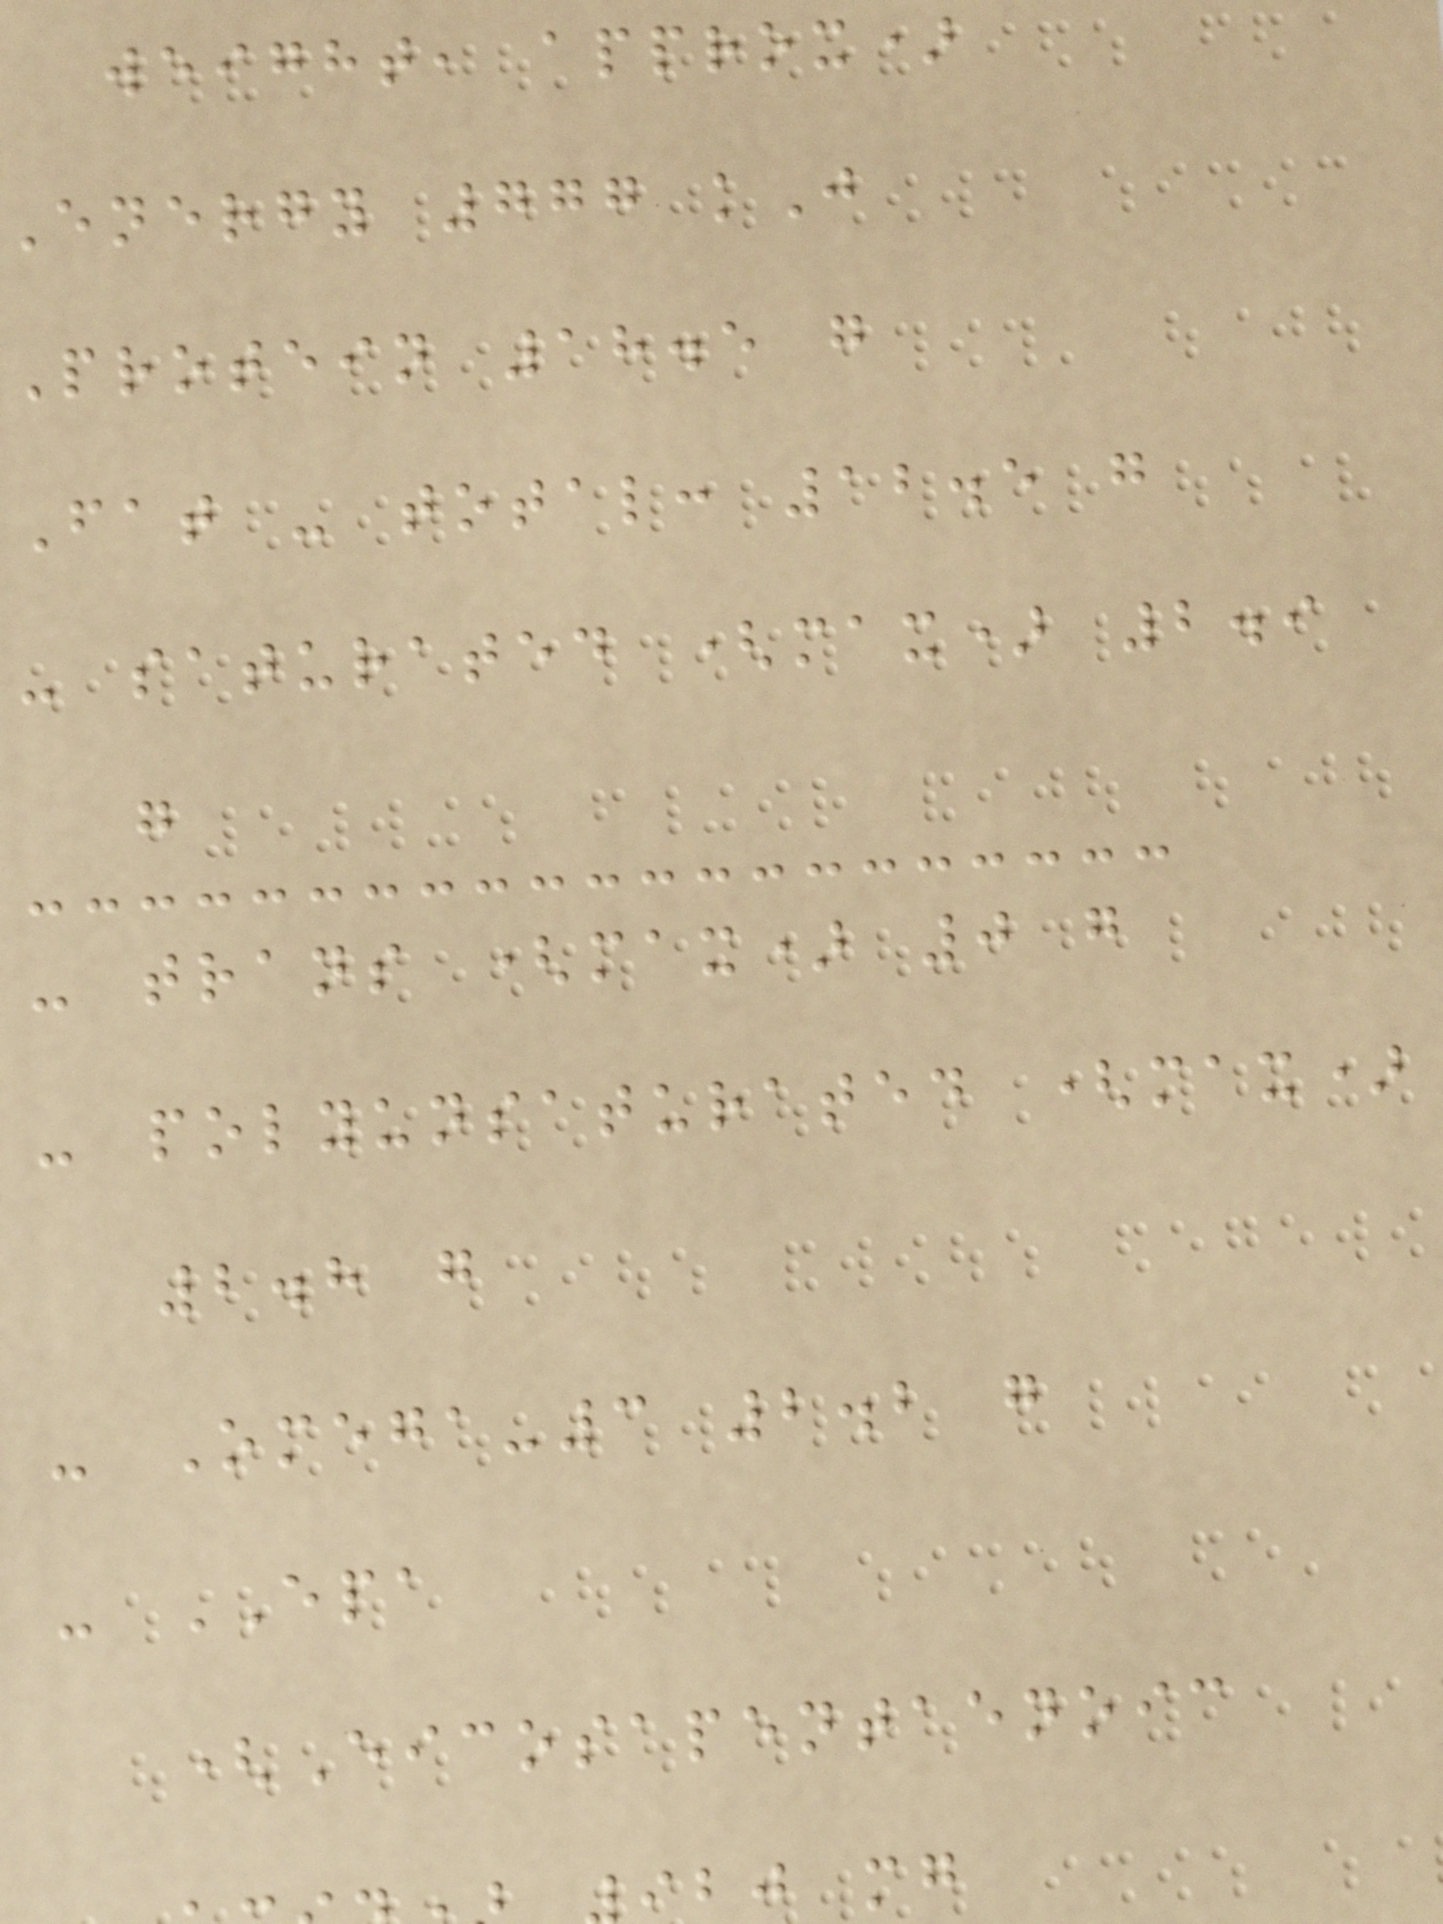weight, approx)
Energy 777 kJ
Protein 18.5 g
Fat - total: 12.5 g
- saturated (max) 2.9
g
- trans (max) 0 g
- polyunsaturated (max)
2.8 g
- Omega-3 2.2 g
- EPA
(Eicosapentaenoic
bj mg
